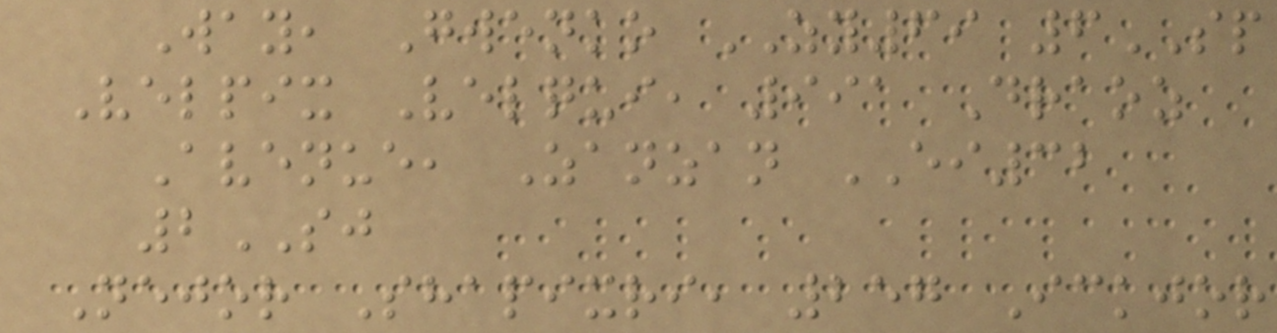Way, Gwenko ZY69 6SP
Velpix Velqui, 991 Draoz
Avenue, Zanzan EI32
2SJ
Nejor Shapixri, 257 Ickjor
